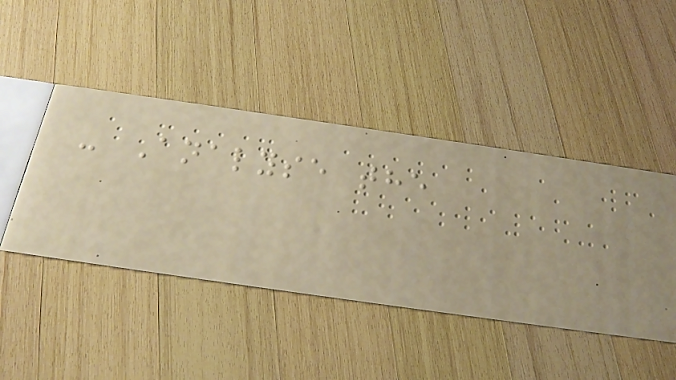- Analyse the
